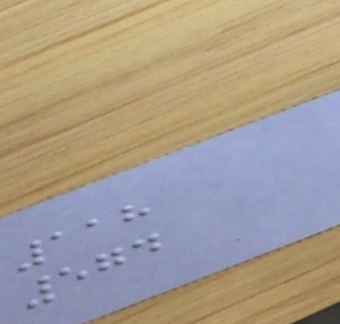118
574
